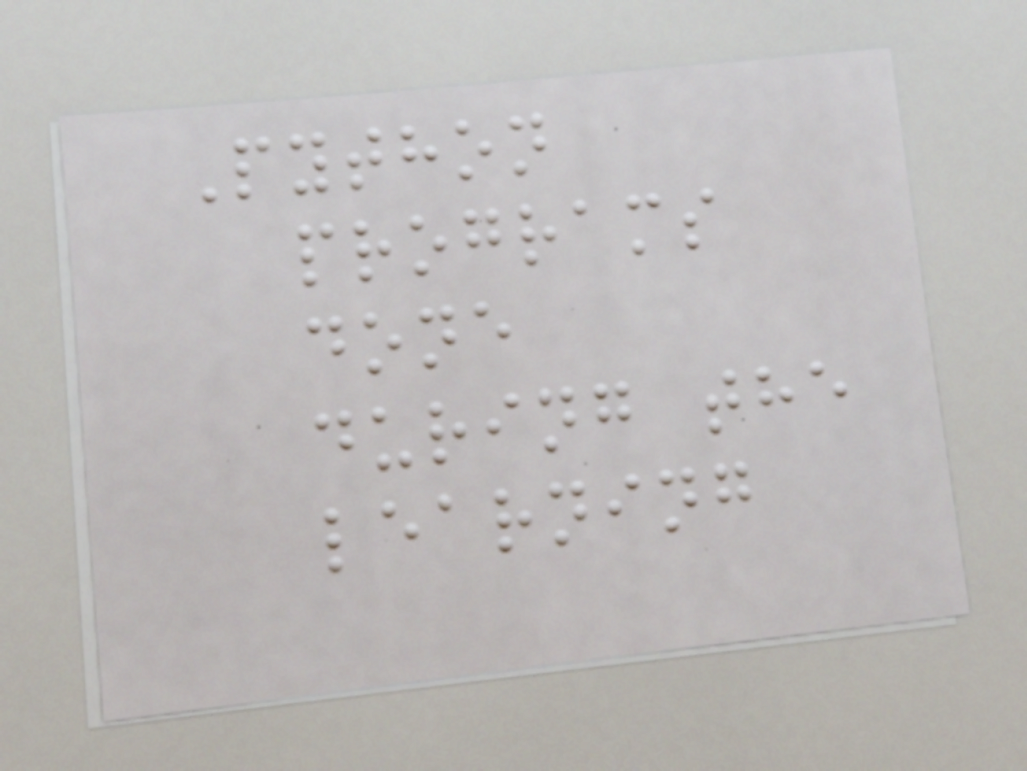Python
programs
done
during the
learning
